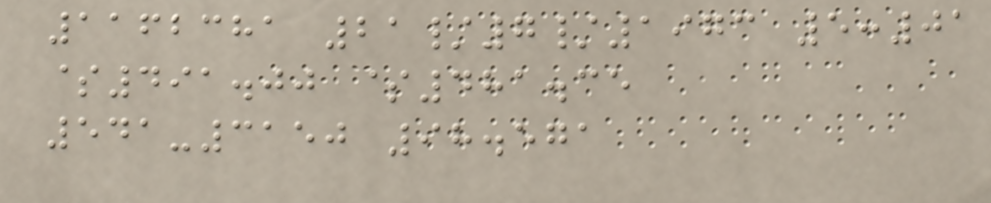1162381 21/7/1973 5:01
$491.00 $481.35
541-3150 98.571
